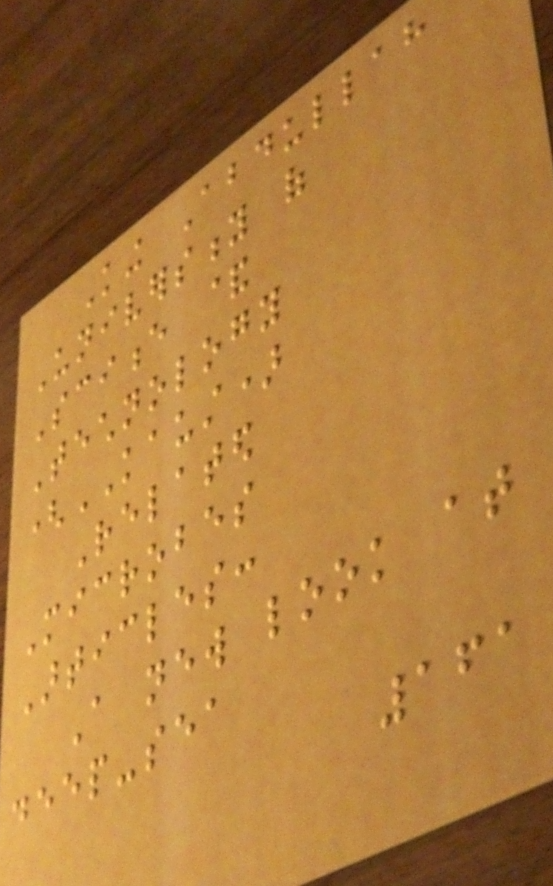King Abdullah
University of
Science &
Technology
(KAUST)
Related
Microbes
Articles:
A new look at
deep-sea
161
